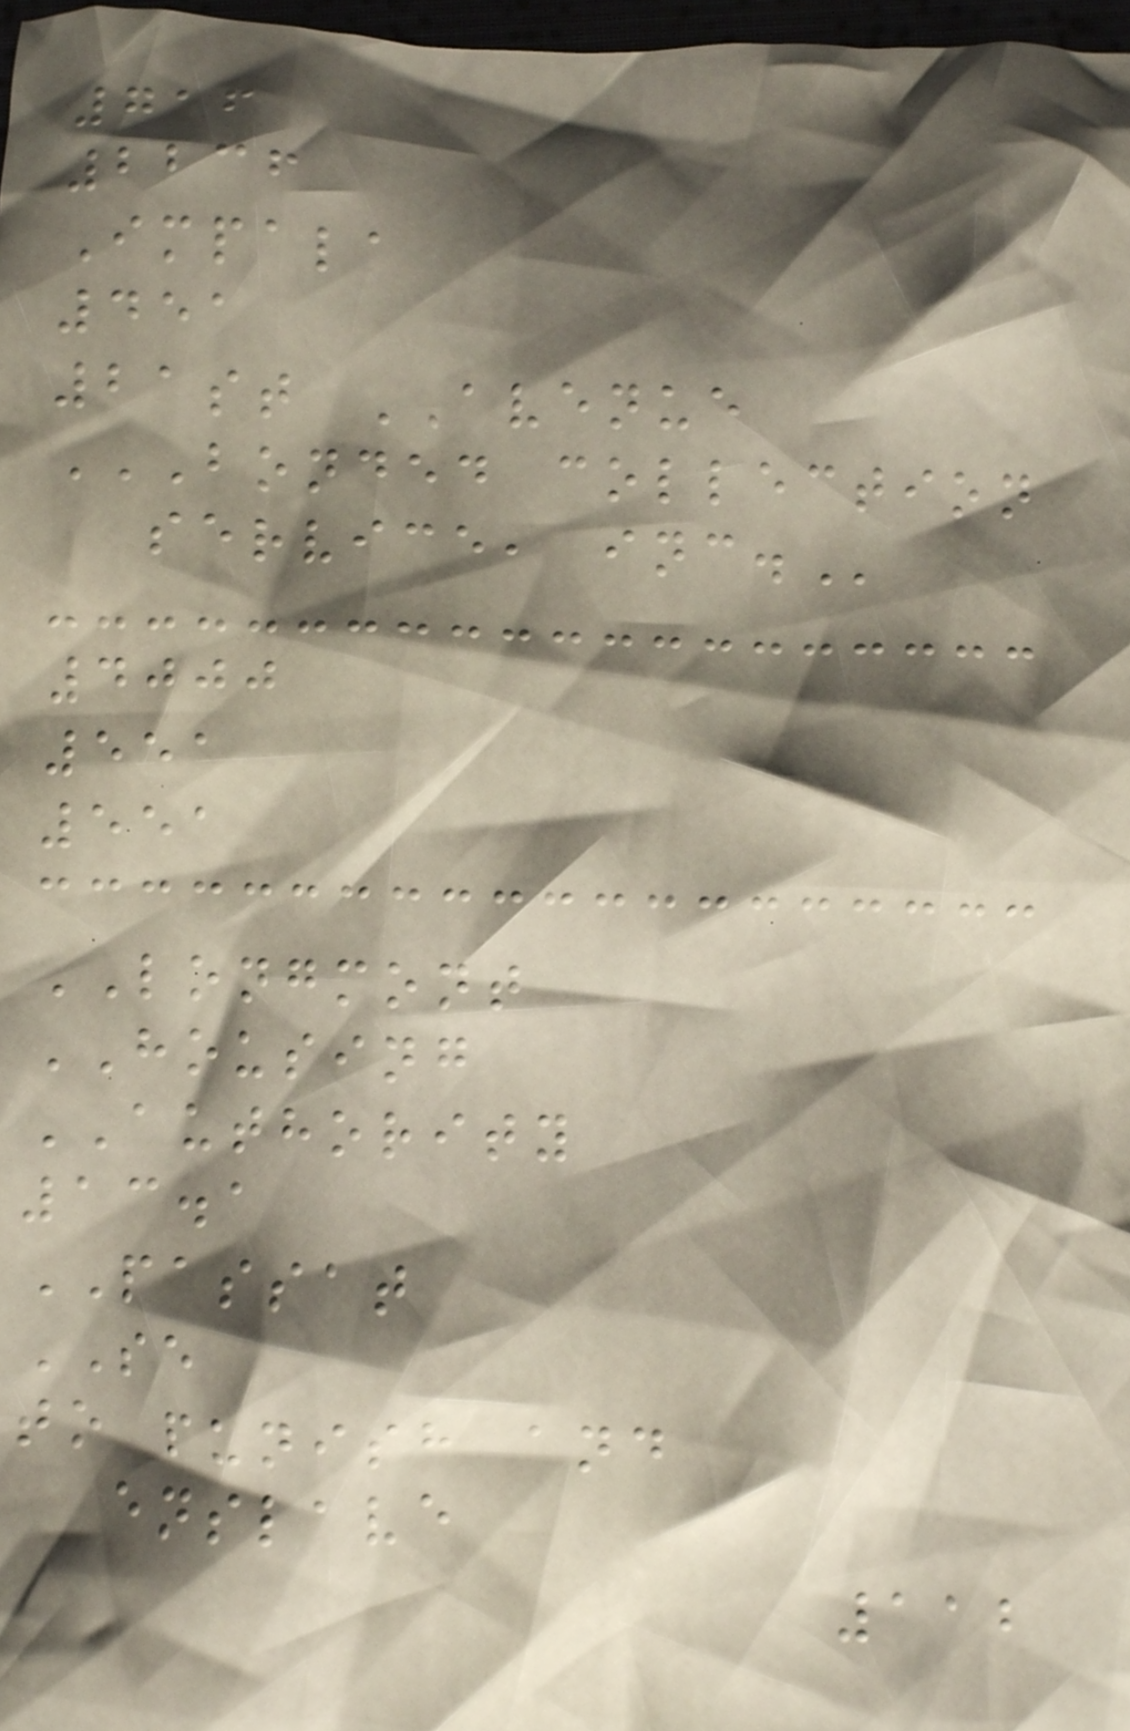716
2236
Impala
451
21st AVENUE
BONDED COLLECTION
SERVICE, INC.
4000
551
551
LONGMONT
HOUSING
AUTHORITY
13.1
PASSAT
SE
to punish and
enslave
112
